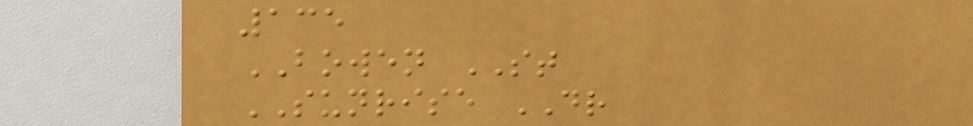135
BOWEN ST
SUNRISE DR
